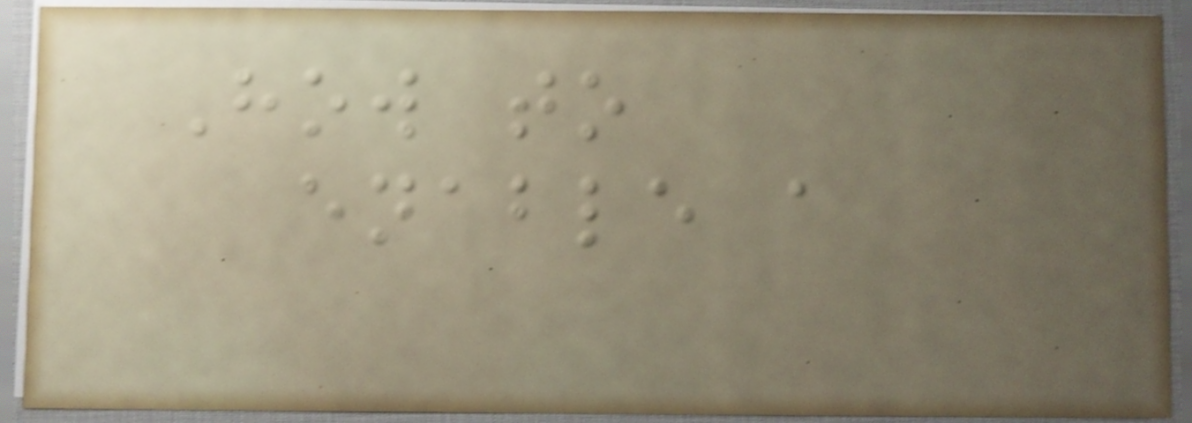How to
enable a
